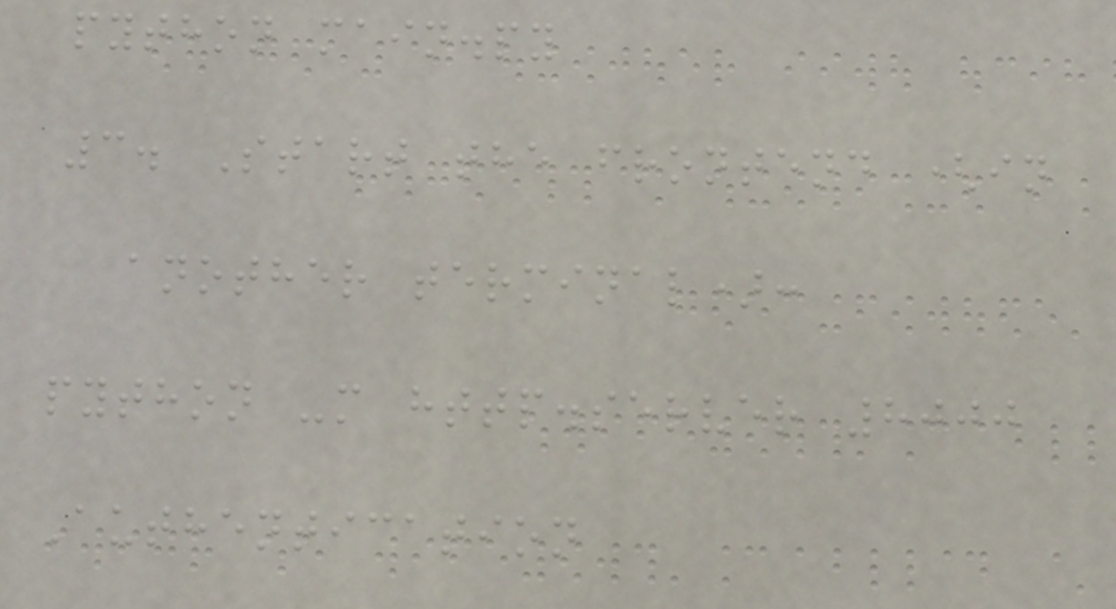python main.py
3. Start the frontend (in
another terminal):
python -m http.server 8000
Authentication
